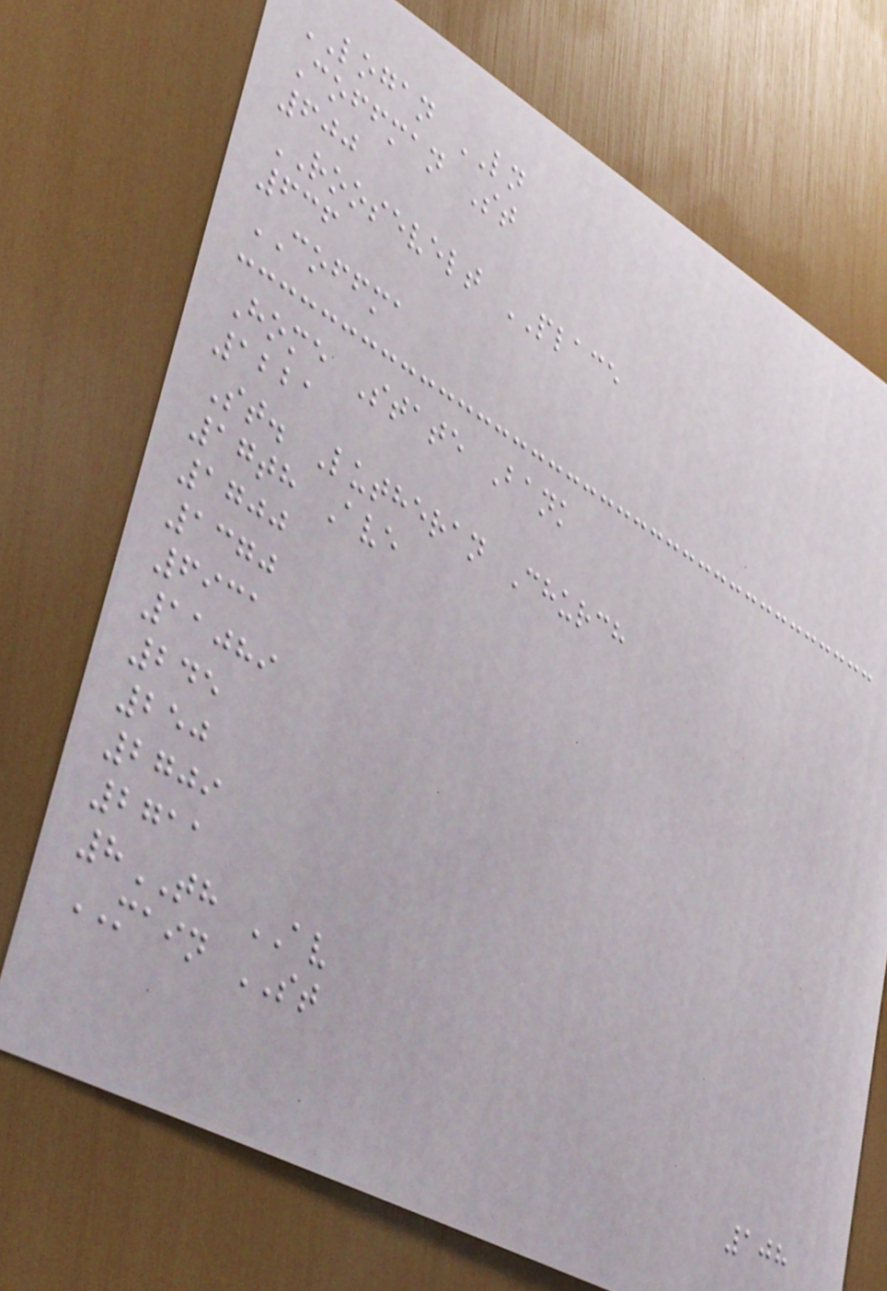LOGAN LN
Coffman St
600
ROOSEVELT PLACE
636
COFFMA
Home State Bank
1221
St. Lutheran Church
17th Ave
1700
1370
6931
11089
245
250
2709
2711
8TH AV
MAIN ST
108
